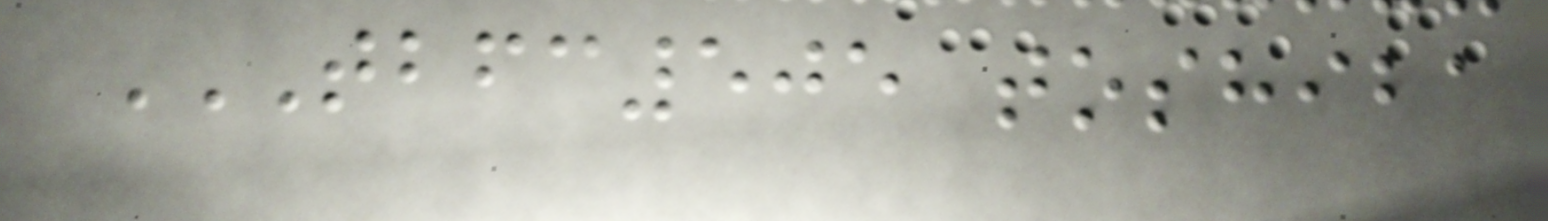TBFC505 TOSHIBA
